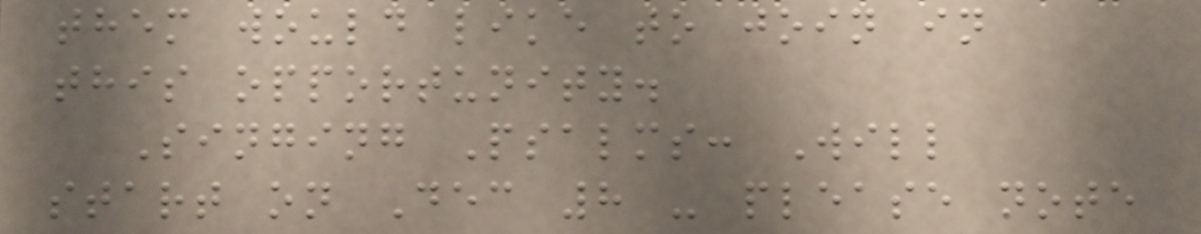them would like to join in
this opportunity.
Singing Psalms: Will
start on Dec 8 - please note
